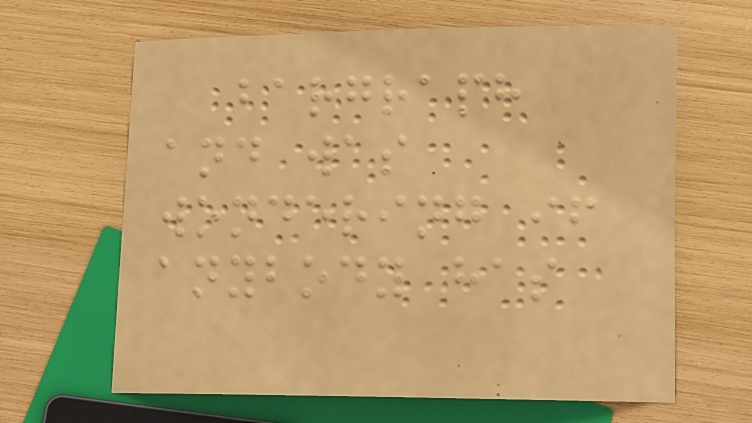bargraph
and was
wondering if
anybody has
